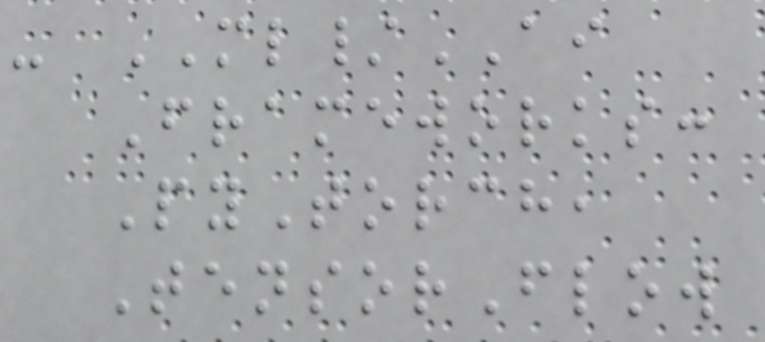- ML/AI
Frameworks:
PyTorch,
TensorFlow
